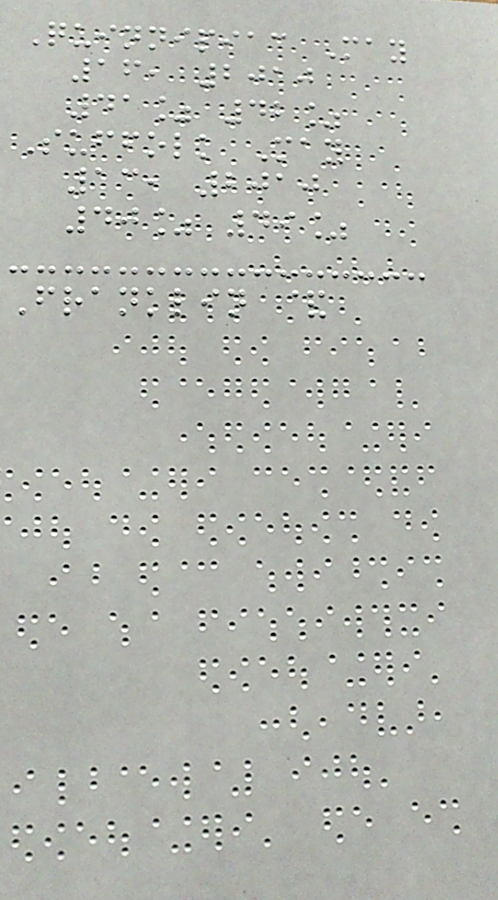Quinnipiac May
16, 2010
41% 42%
Suffolk May
13, 2010
40% 49%
Franklin &
